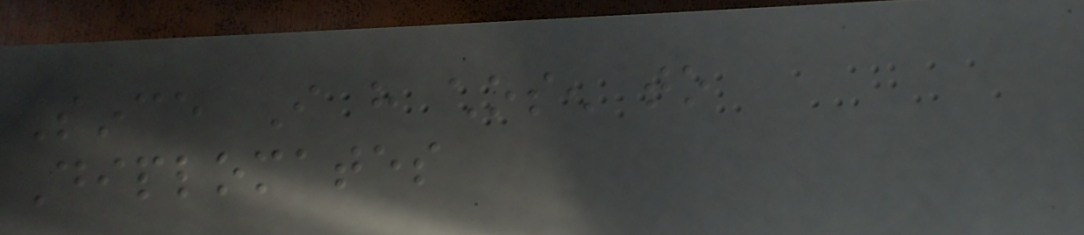Since I have chosen to
Diplomates
